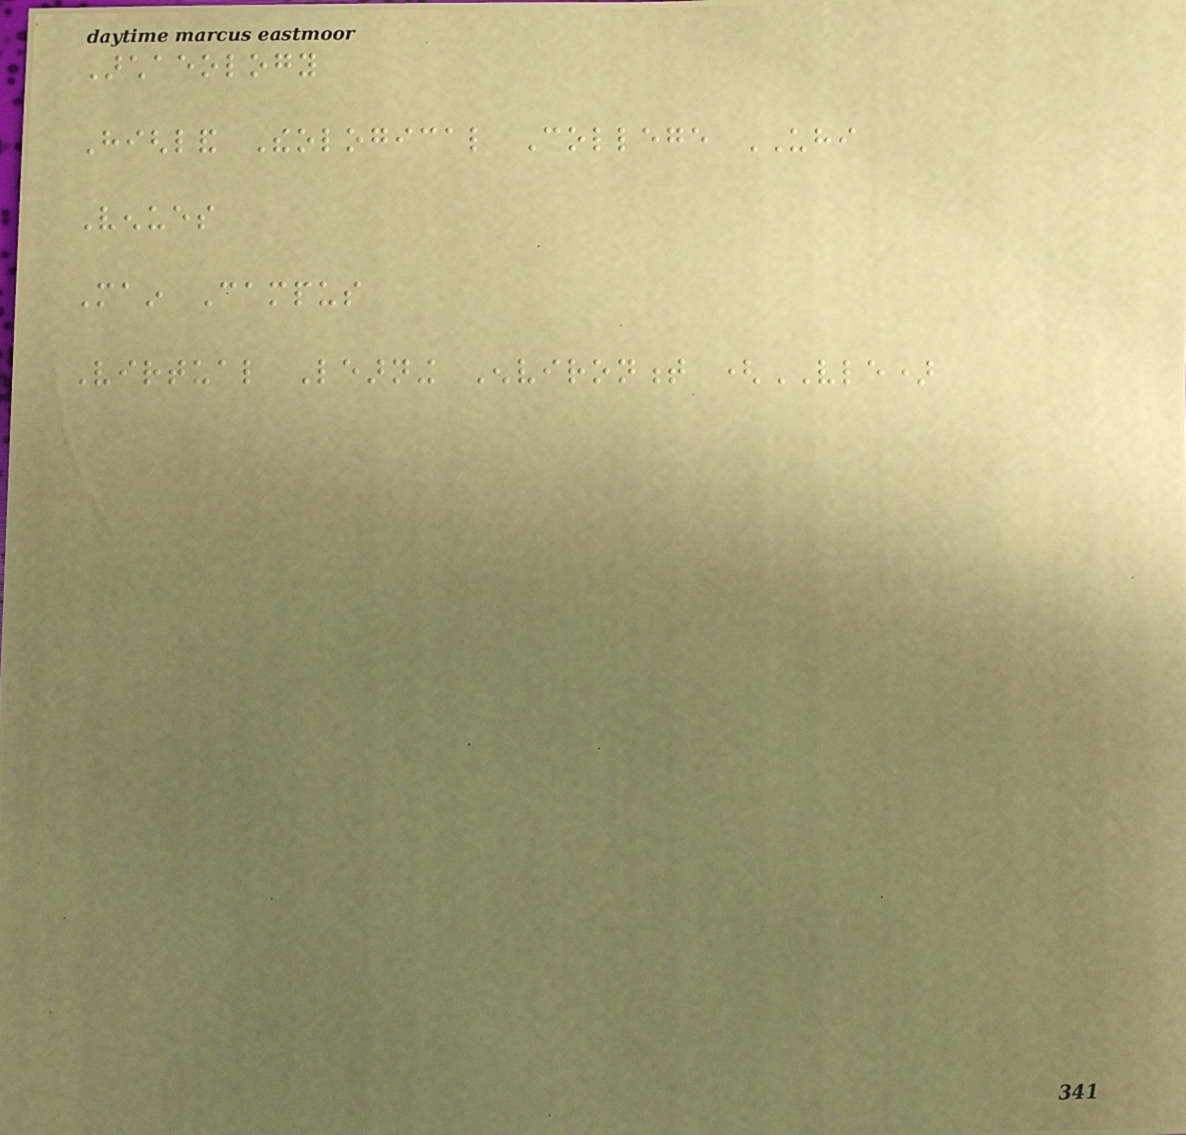Archaeology
Highland Theological College UHI
Venues
Main Campus
Virtual Learning Environment (VLE)
